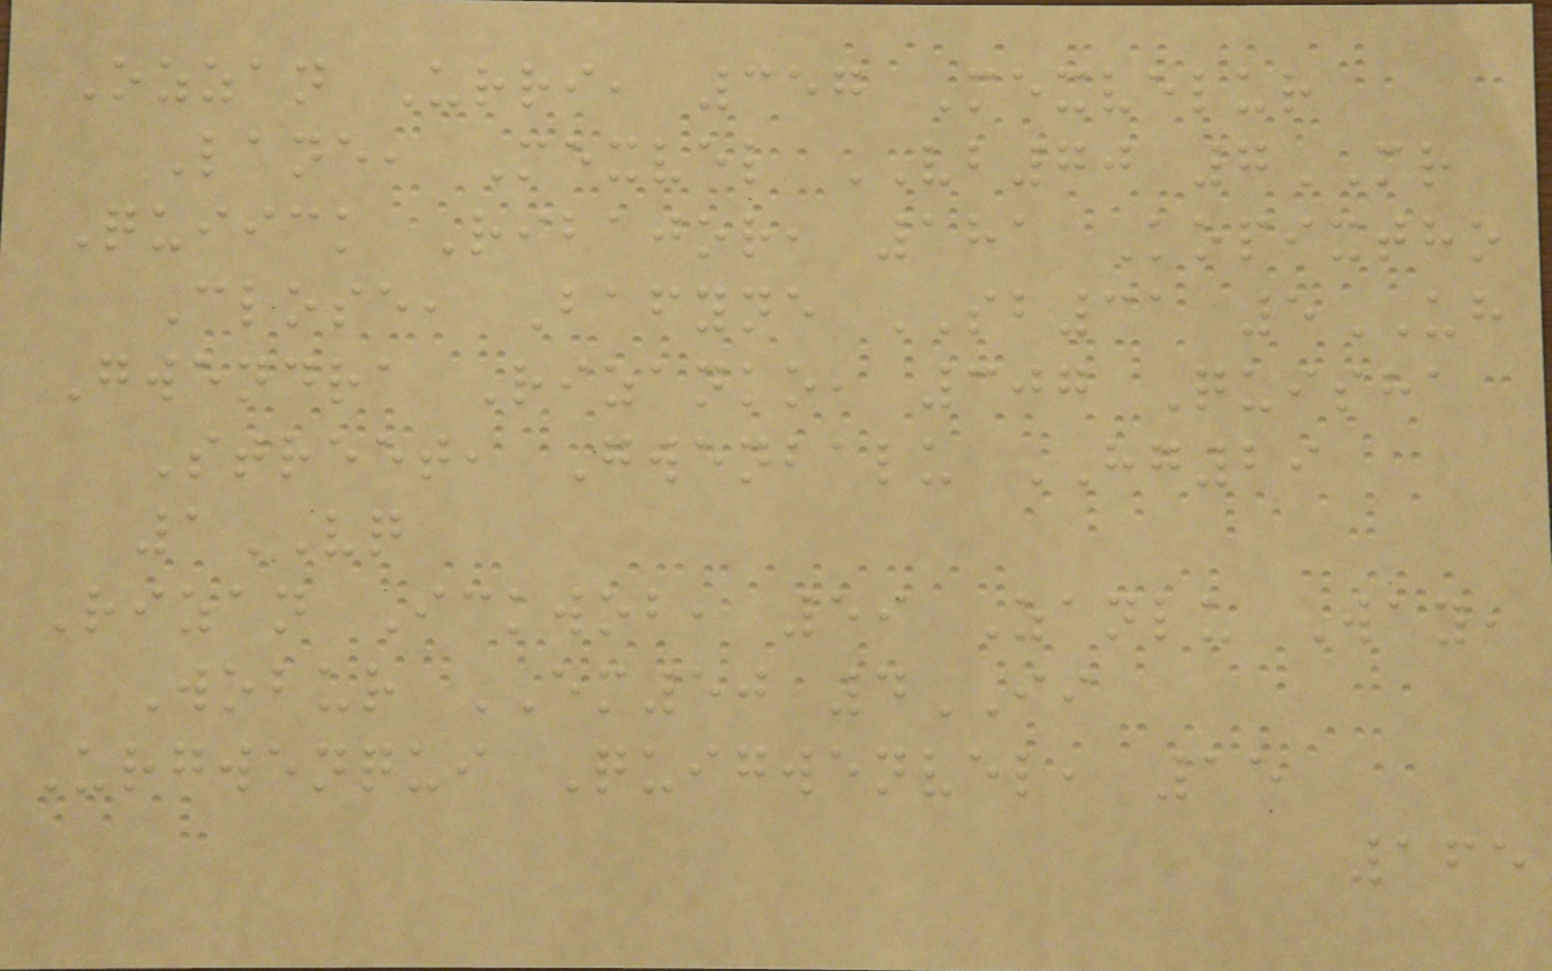Ozzan Urri, 357 Mexvelur
Lane, Mexvel VB70 7MR
Quiick Ribajor, 181 Kopixtho
Close, Bafyne SB31 5UH
Gwendra Rizanko, 307 Quisha
Street, Gwenbalu HG29
1VQ
Rizan Ickwob, 59 Zanlu Way,
Wobur EM50 4II
Urgwenqui Quigwenvel, 15
165
